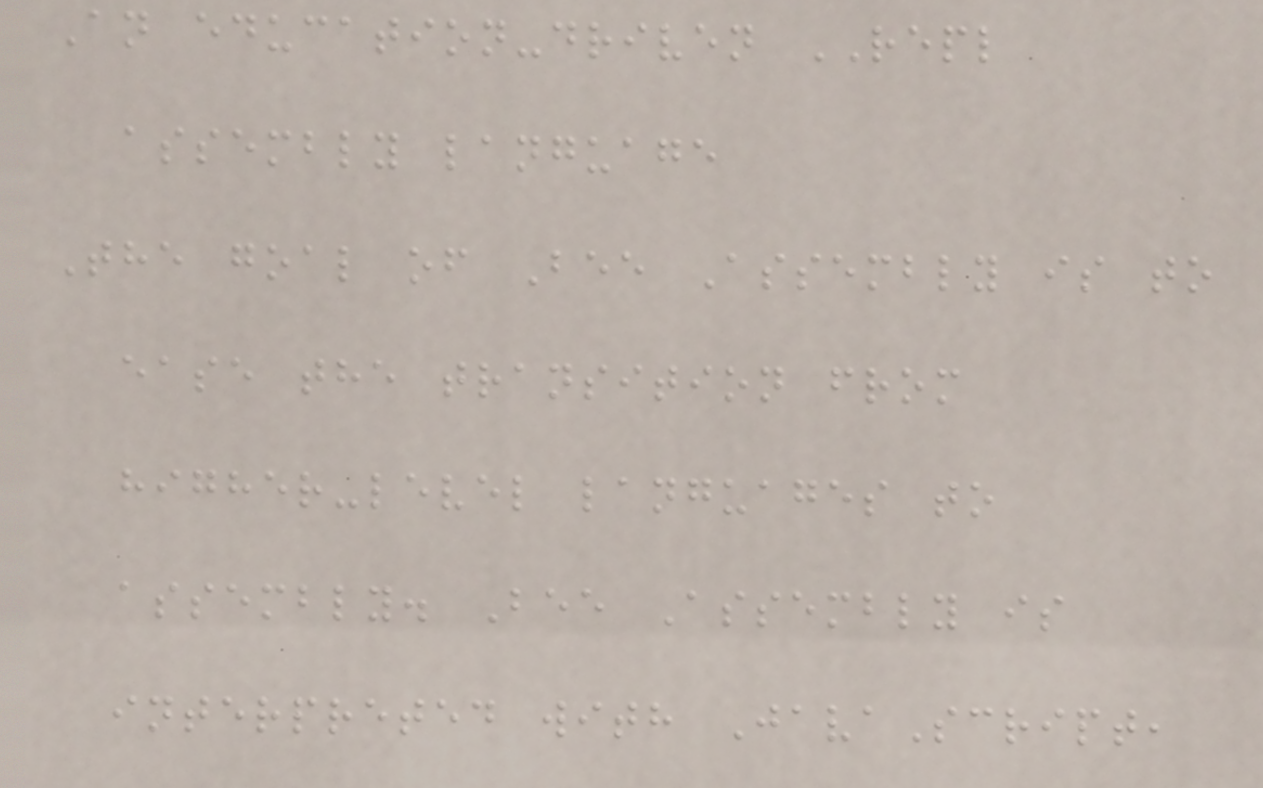An education-driven REPL
assembly language
The goal of Bee Assembly is to
ease the transition from
higher-level languages to
assembly. Bee Assembly is
interpreted with JavaScript,
